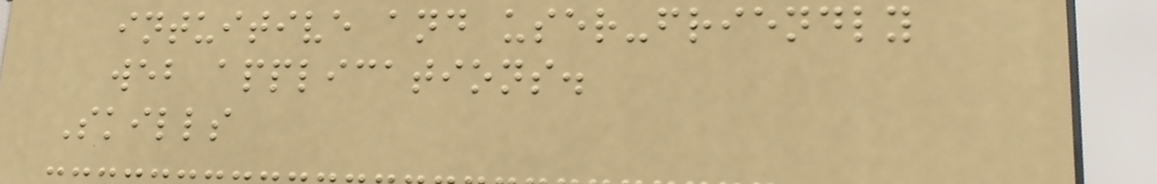intuitive and user-friendly
web applications.
Skills
